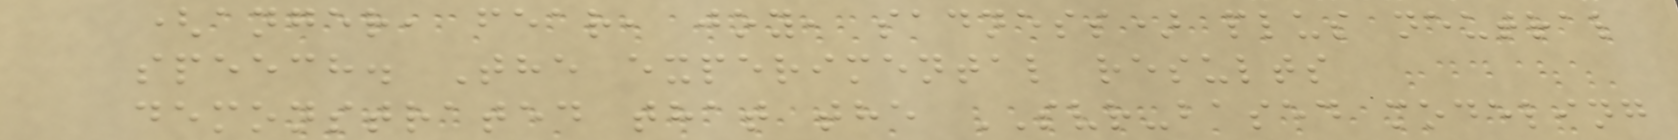(anger, fear, joy, sadness) plus neutral
speech. The experimental results
demonstrated that the SVR-based modeling
